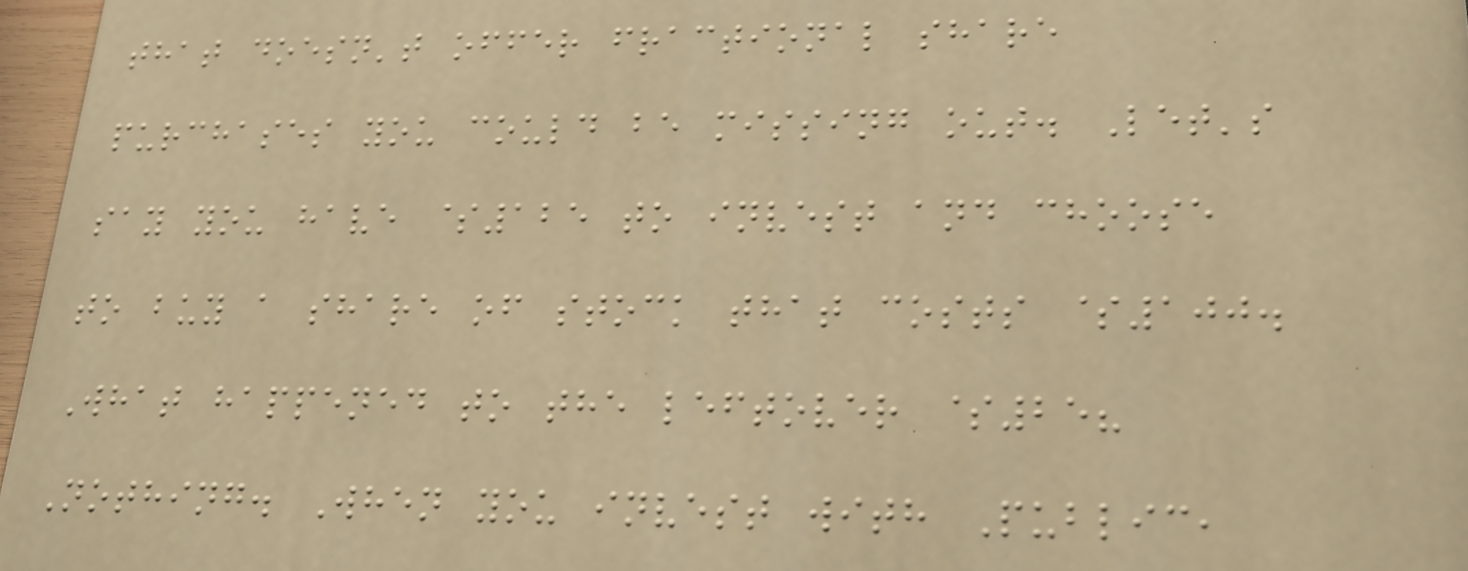that doesn't offer fractional share
purchases you could be missing out. Let's
say you have $125 to invest and choose
to buy a share of stock that costs $100.
What happened to the leftover $25?
Nothing. When you invest with Public,
